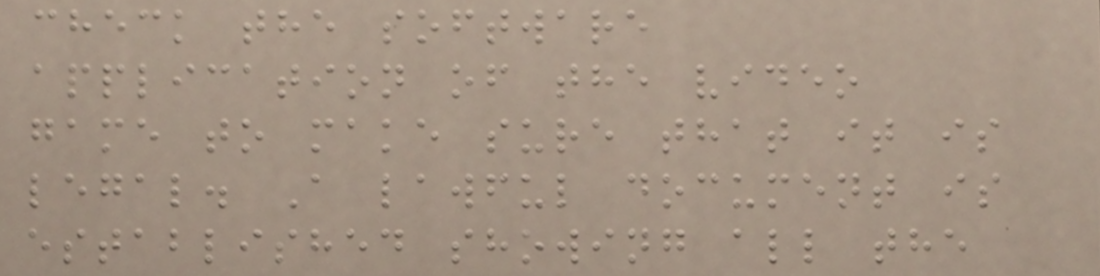check the software
application of the video
game to make sure that it is
legal. A lawful document is
established showing all the
